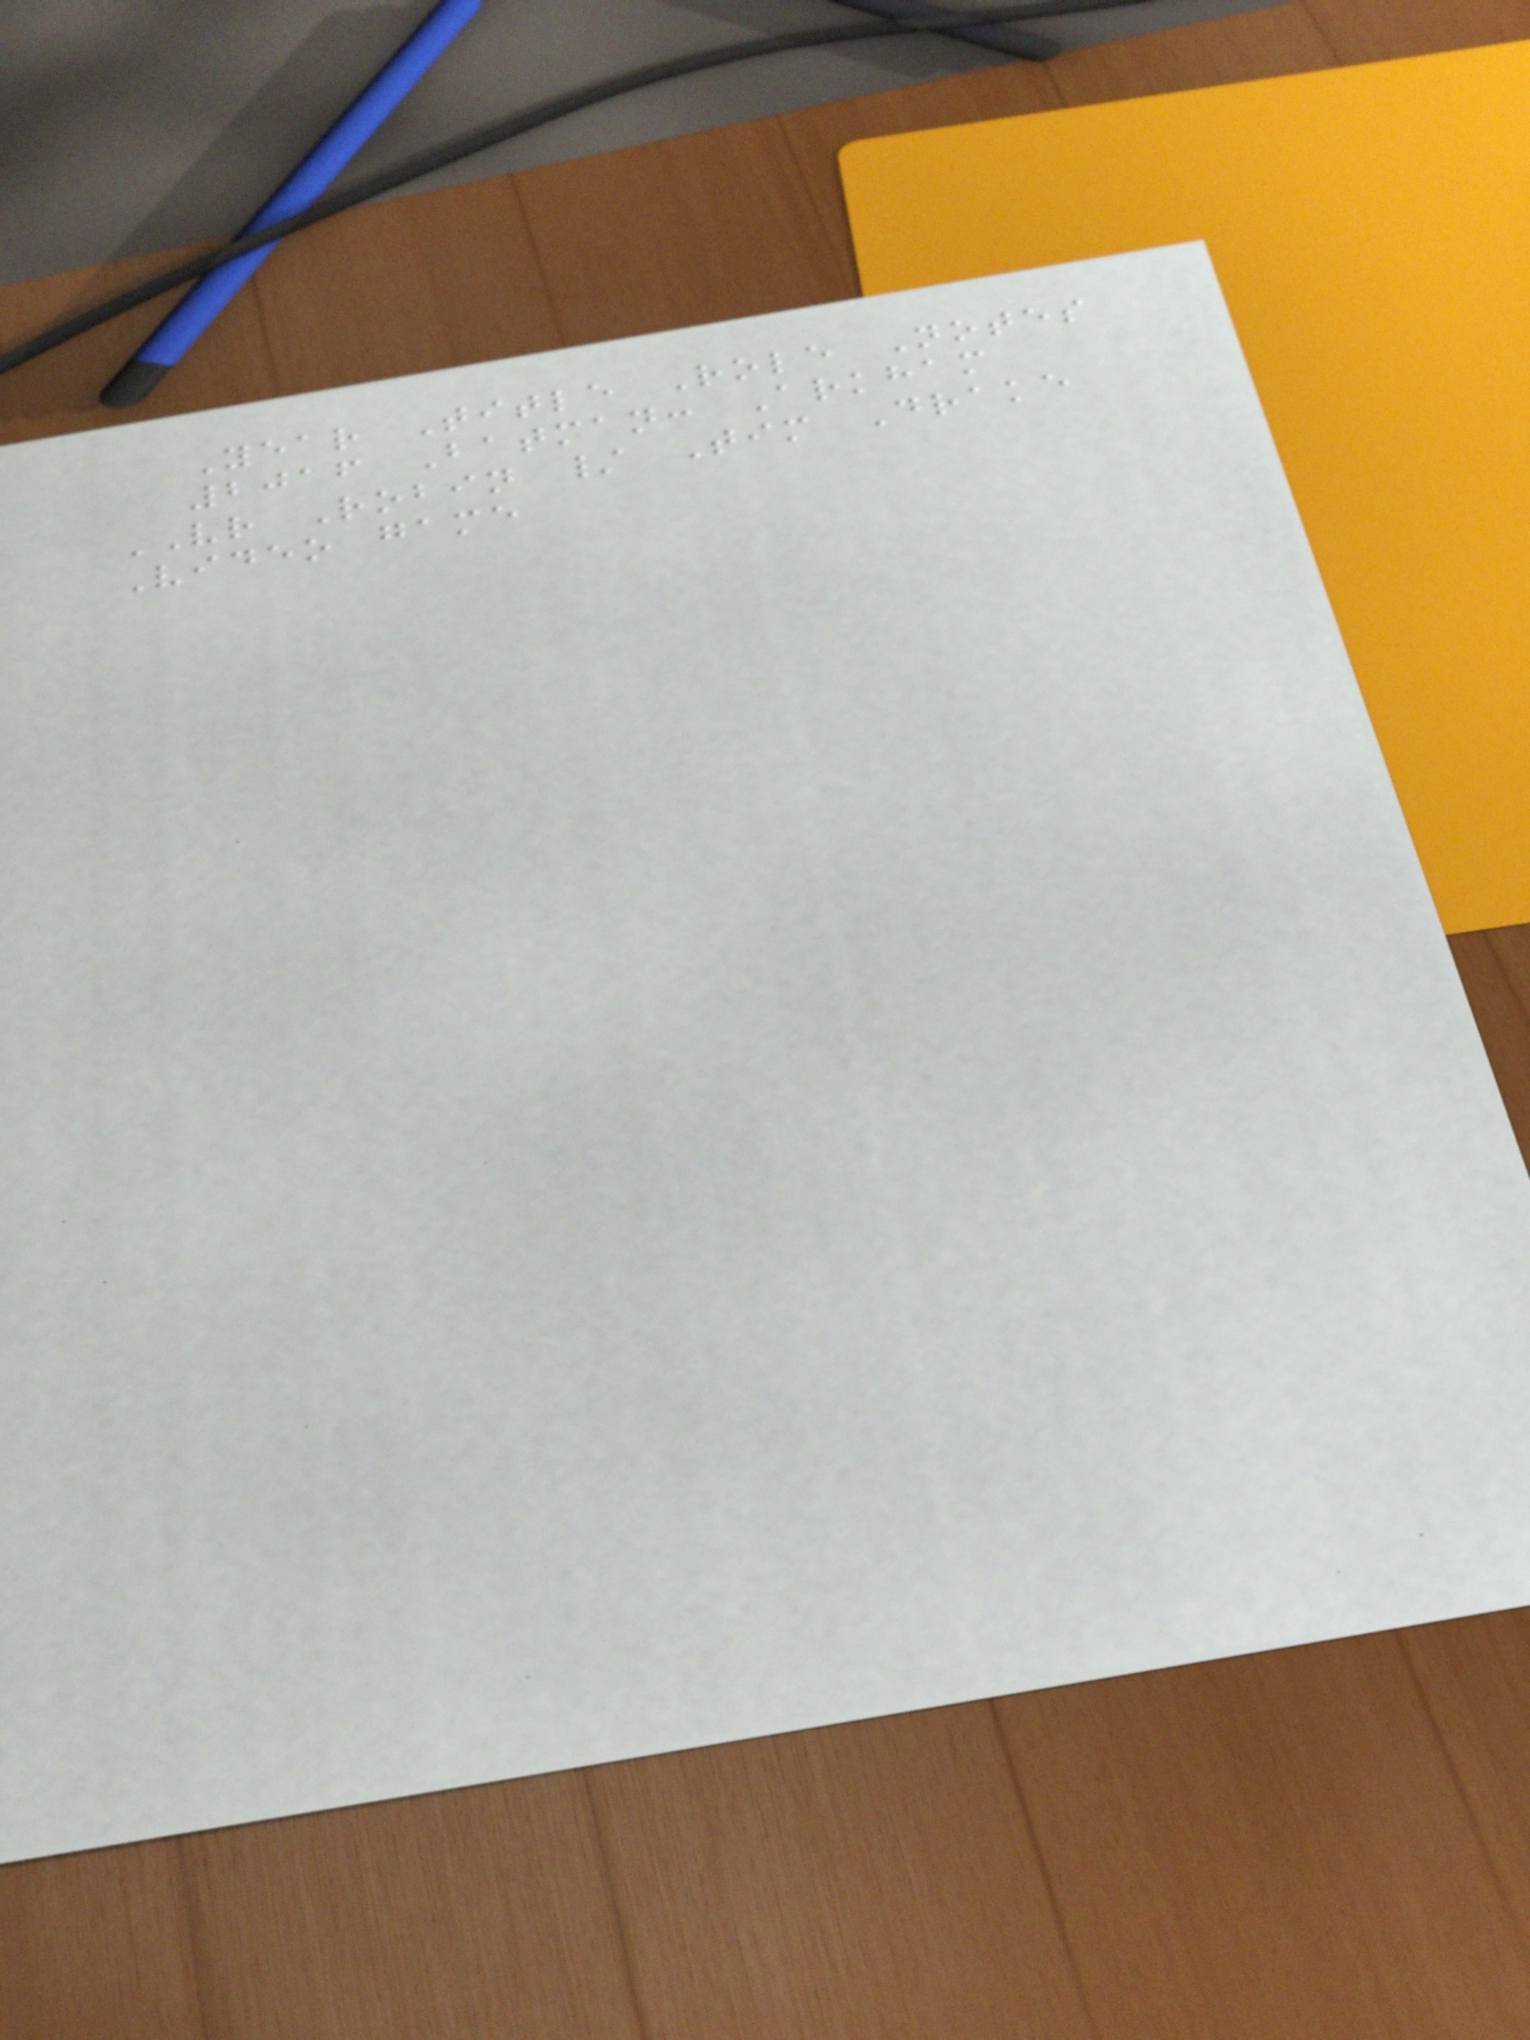Year Title Role Notes
2016 Batman: Arkham
VR Robin / Tim Drake
Video game
